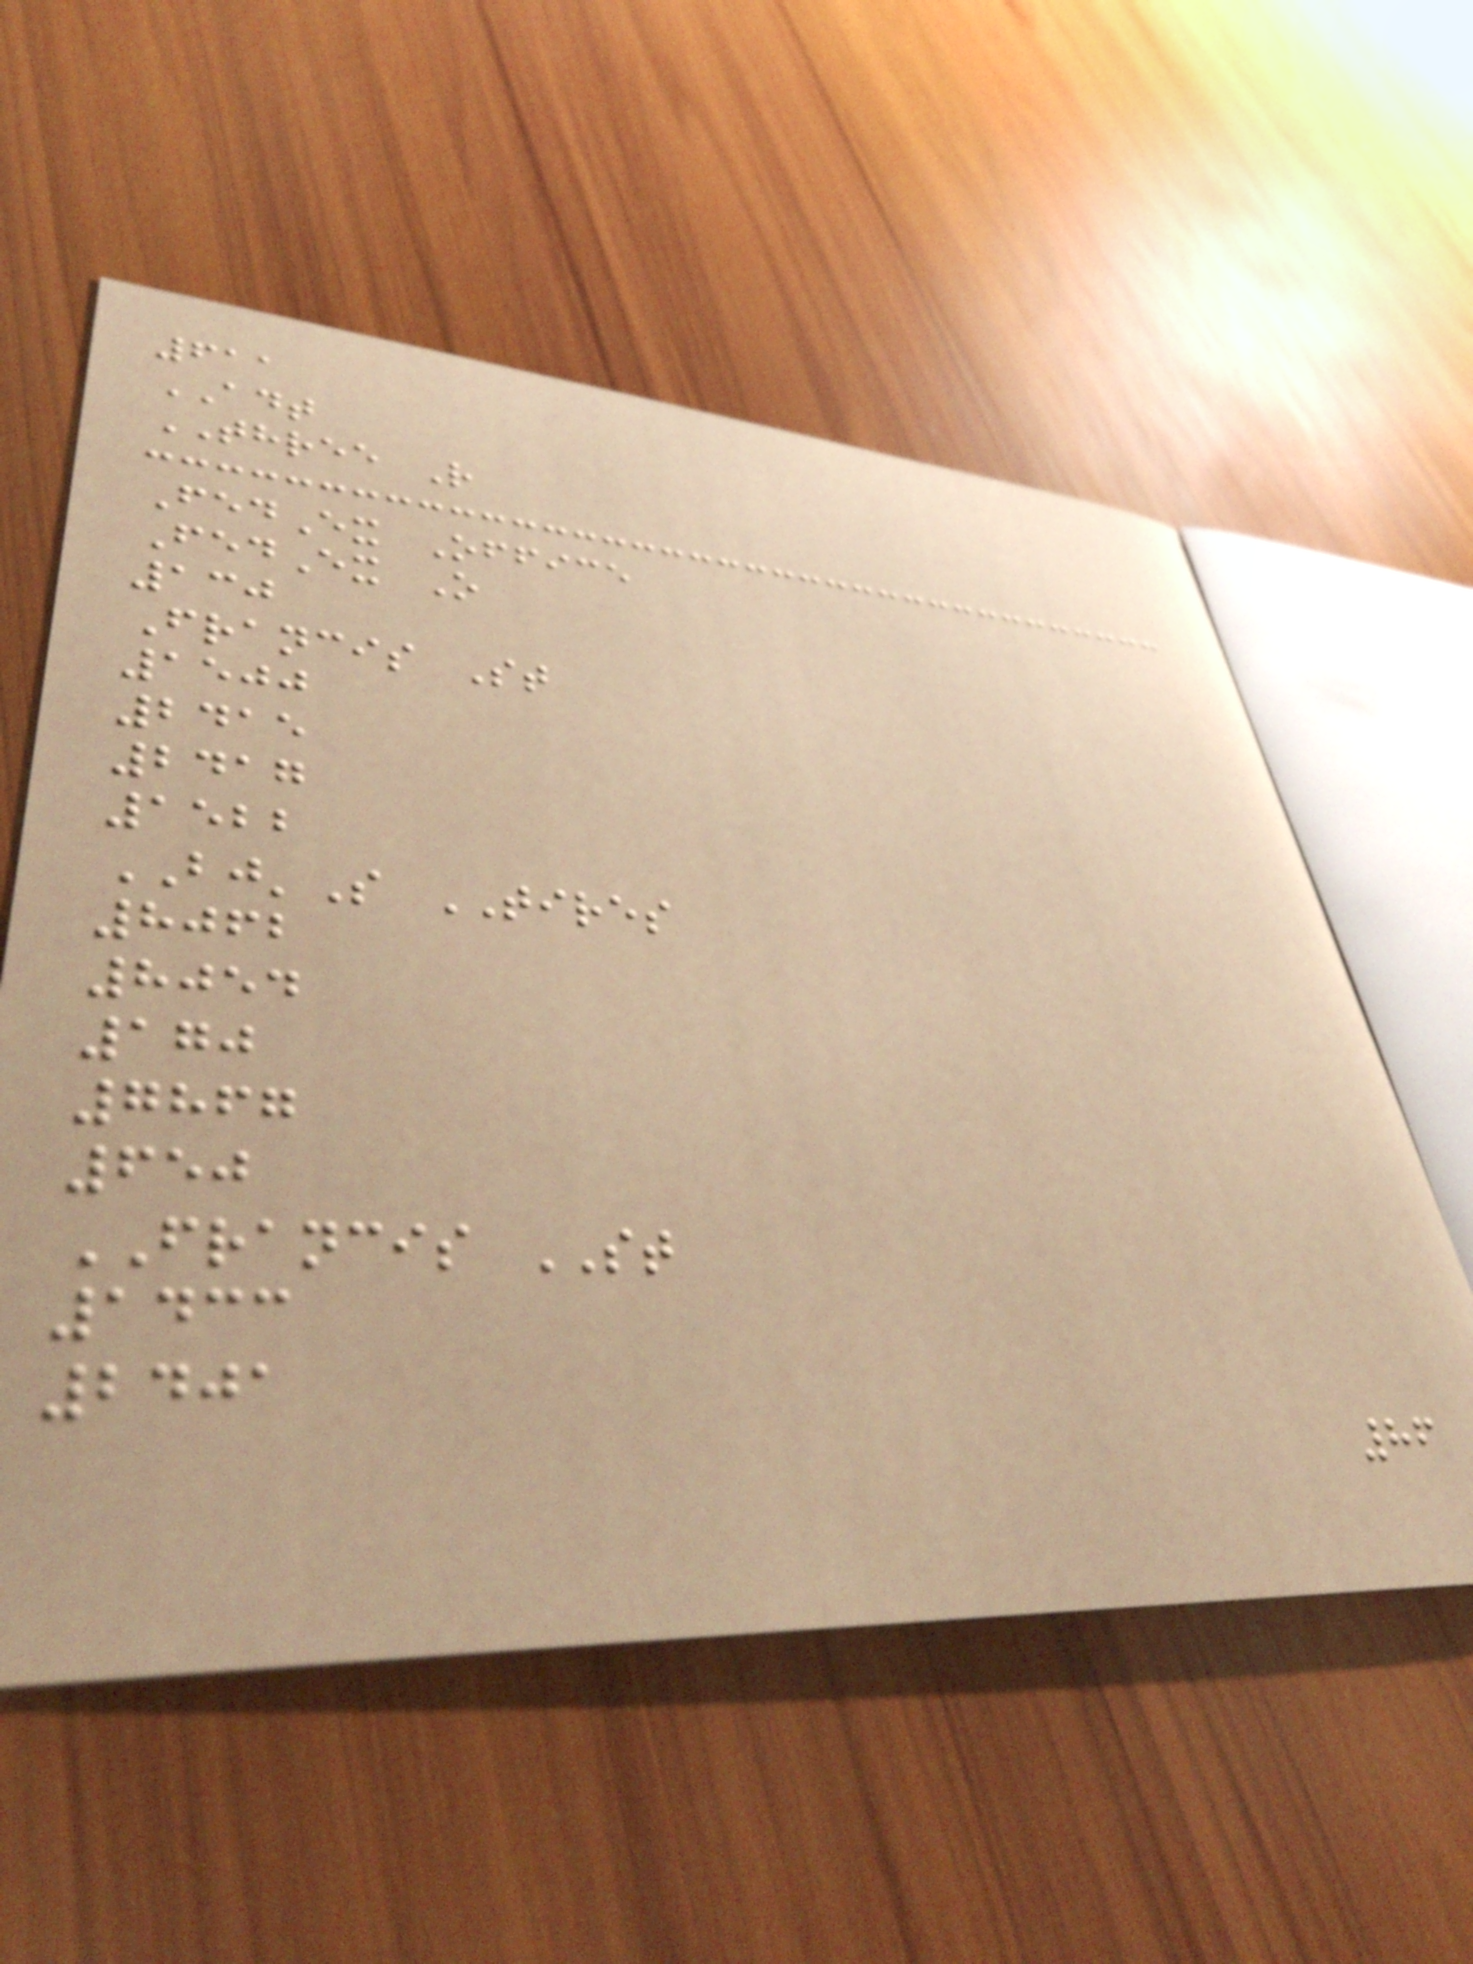611
ADT
THREE R
FedEx Office
FedEx O
130
Francis St
1500
2415
2417
1522
BJ'S TIRES
8062
8054
170
7867
650
FRANCIS ST
1433
2401
86
